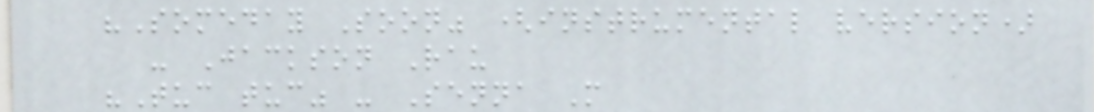"Someday Soon" (instrumental version)
- Jackson Rau
"Tuc tuc" - Senna M
